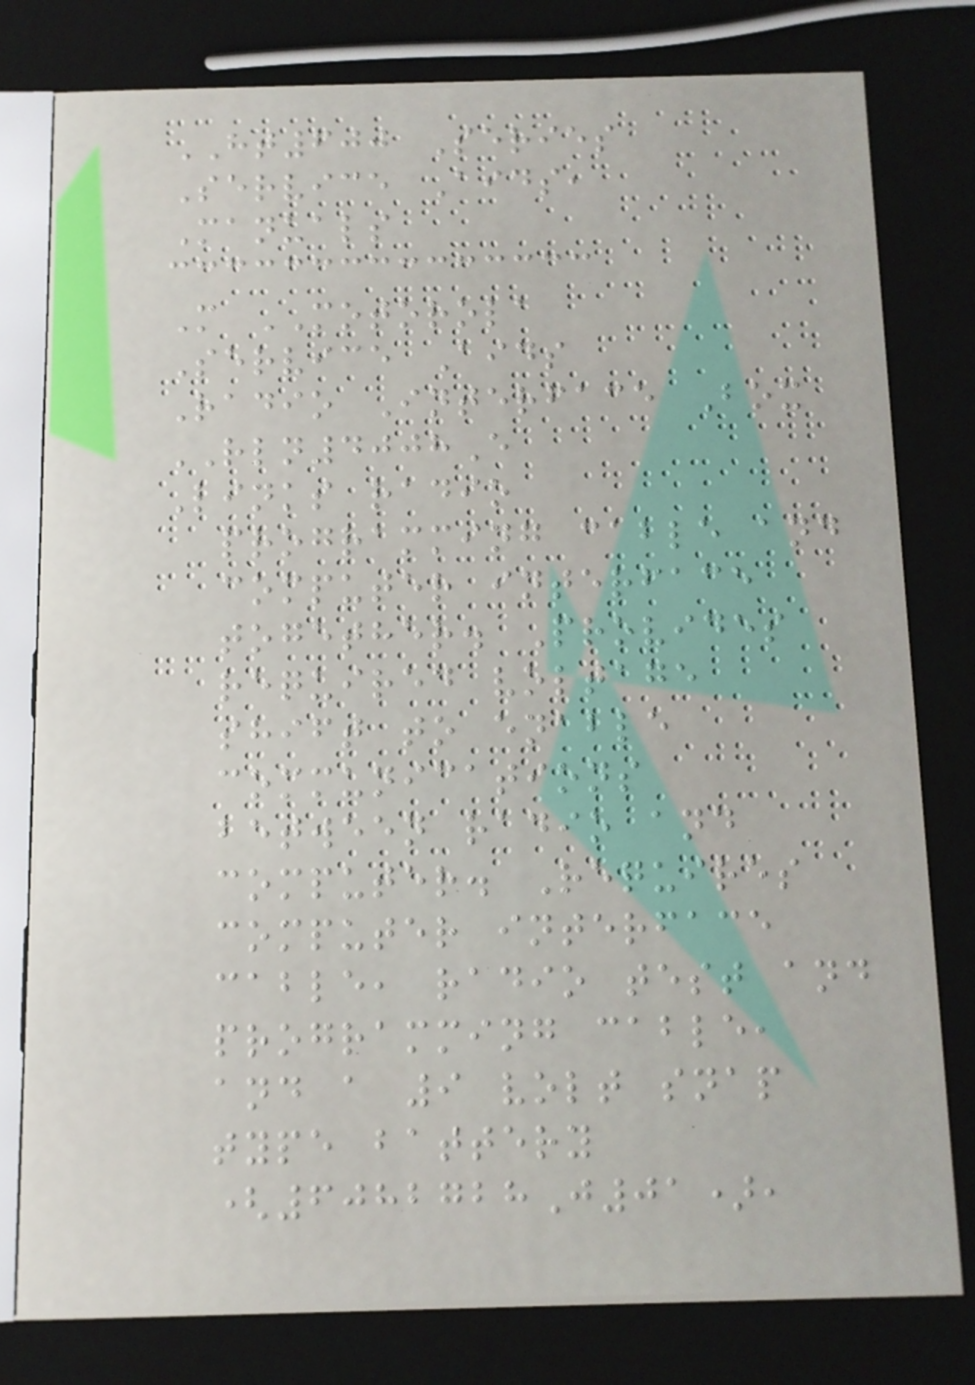HT600 Series
Service Aids,
Manuals
M MOTOROLA
Service Aids
Radio Interface Box
RLN4008E
Links radio
programming cable and
computer interface
together. Provides
required voltage
shift to enable
communications
between radio and
computer. Requires
computer interface
cable, radio test and
programming cable,
and a 9 volt snap
type battery
(6082728J01),
